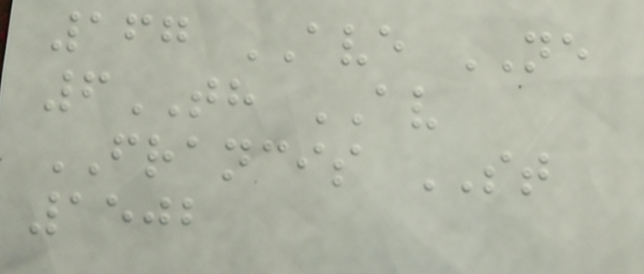167 AVE NE
6TH AV
FRANCIS ST
1502
